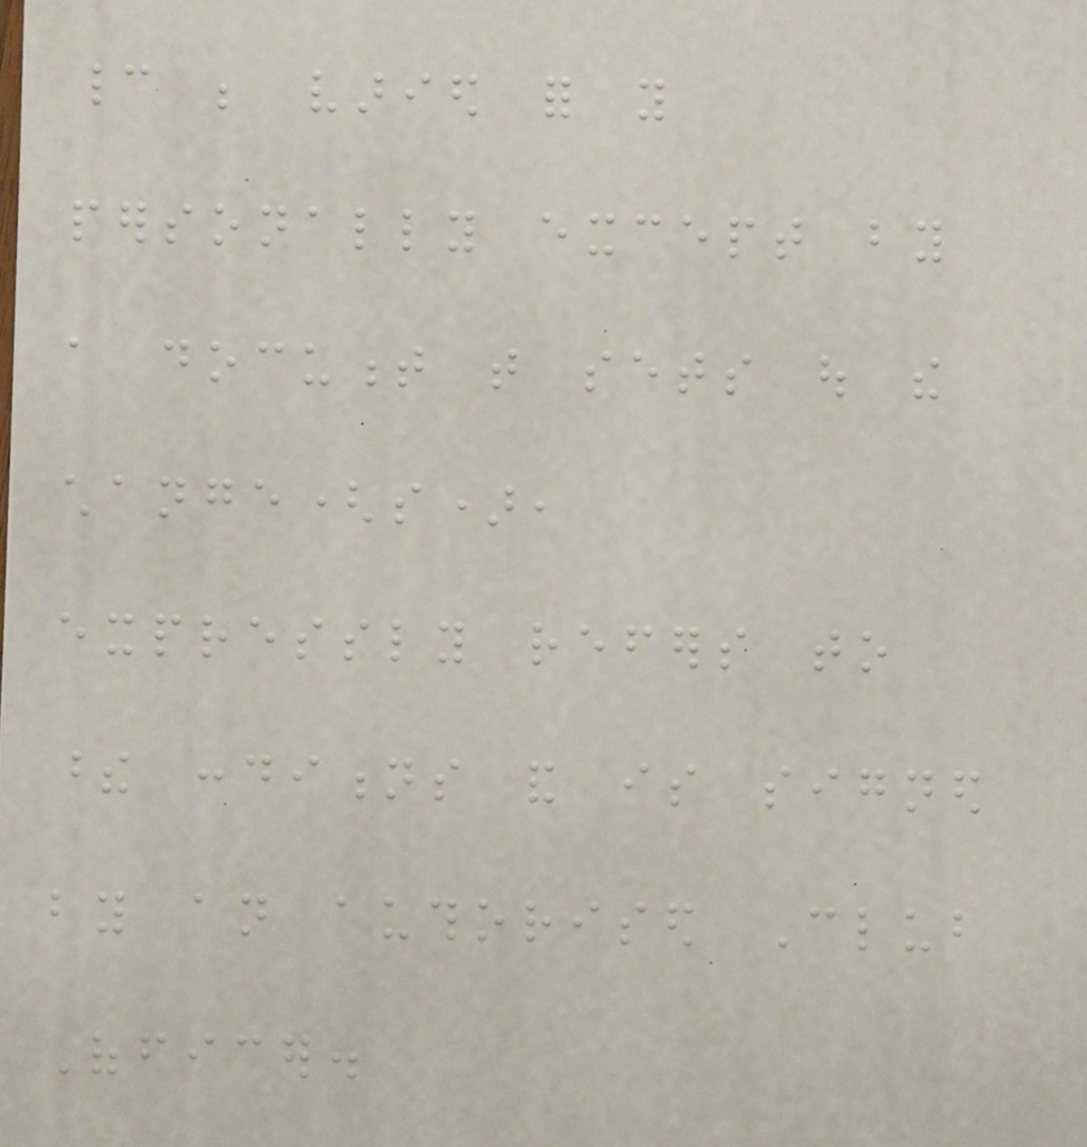cannot be varied for you
personally except by
a document that sets out the
change(s),
expressly refers to
these conditions and is signed
by an authorised Club
Officer.
